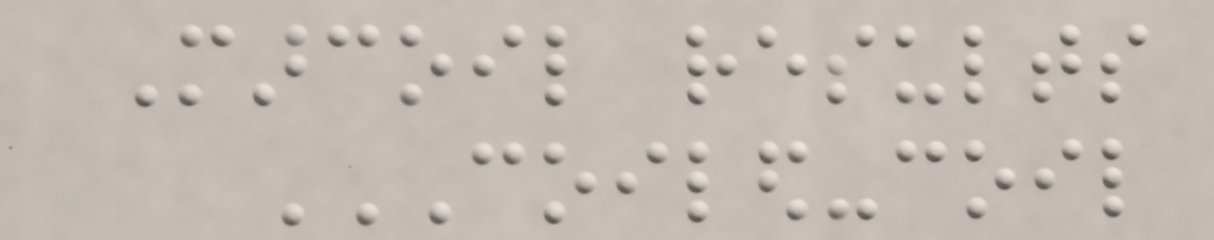Marcoil results
COILED-COIL
